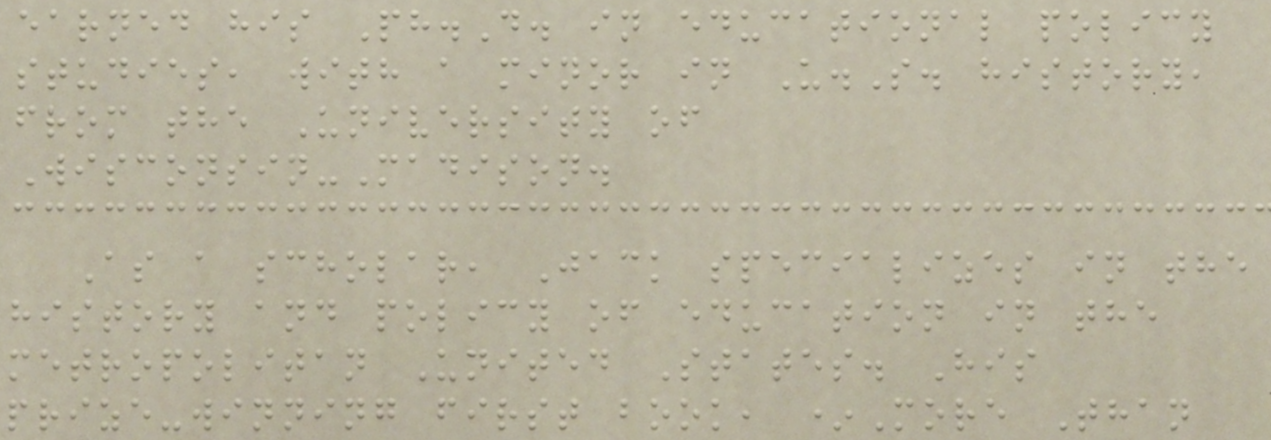earned his Ph.D. in educational policy
studies, with a minor in U.S. history,
from the University of
Wisconsin-Madison.
As a scholar, Jack specializes in the
history and policy of education in the
metropolitan United States. His
prize-winning first book, *More Than
